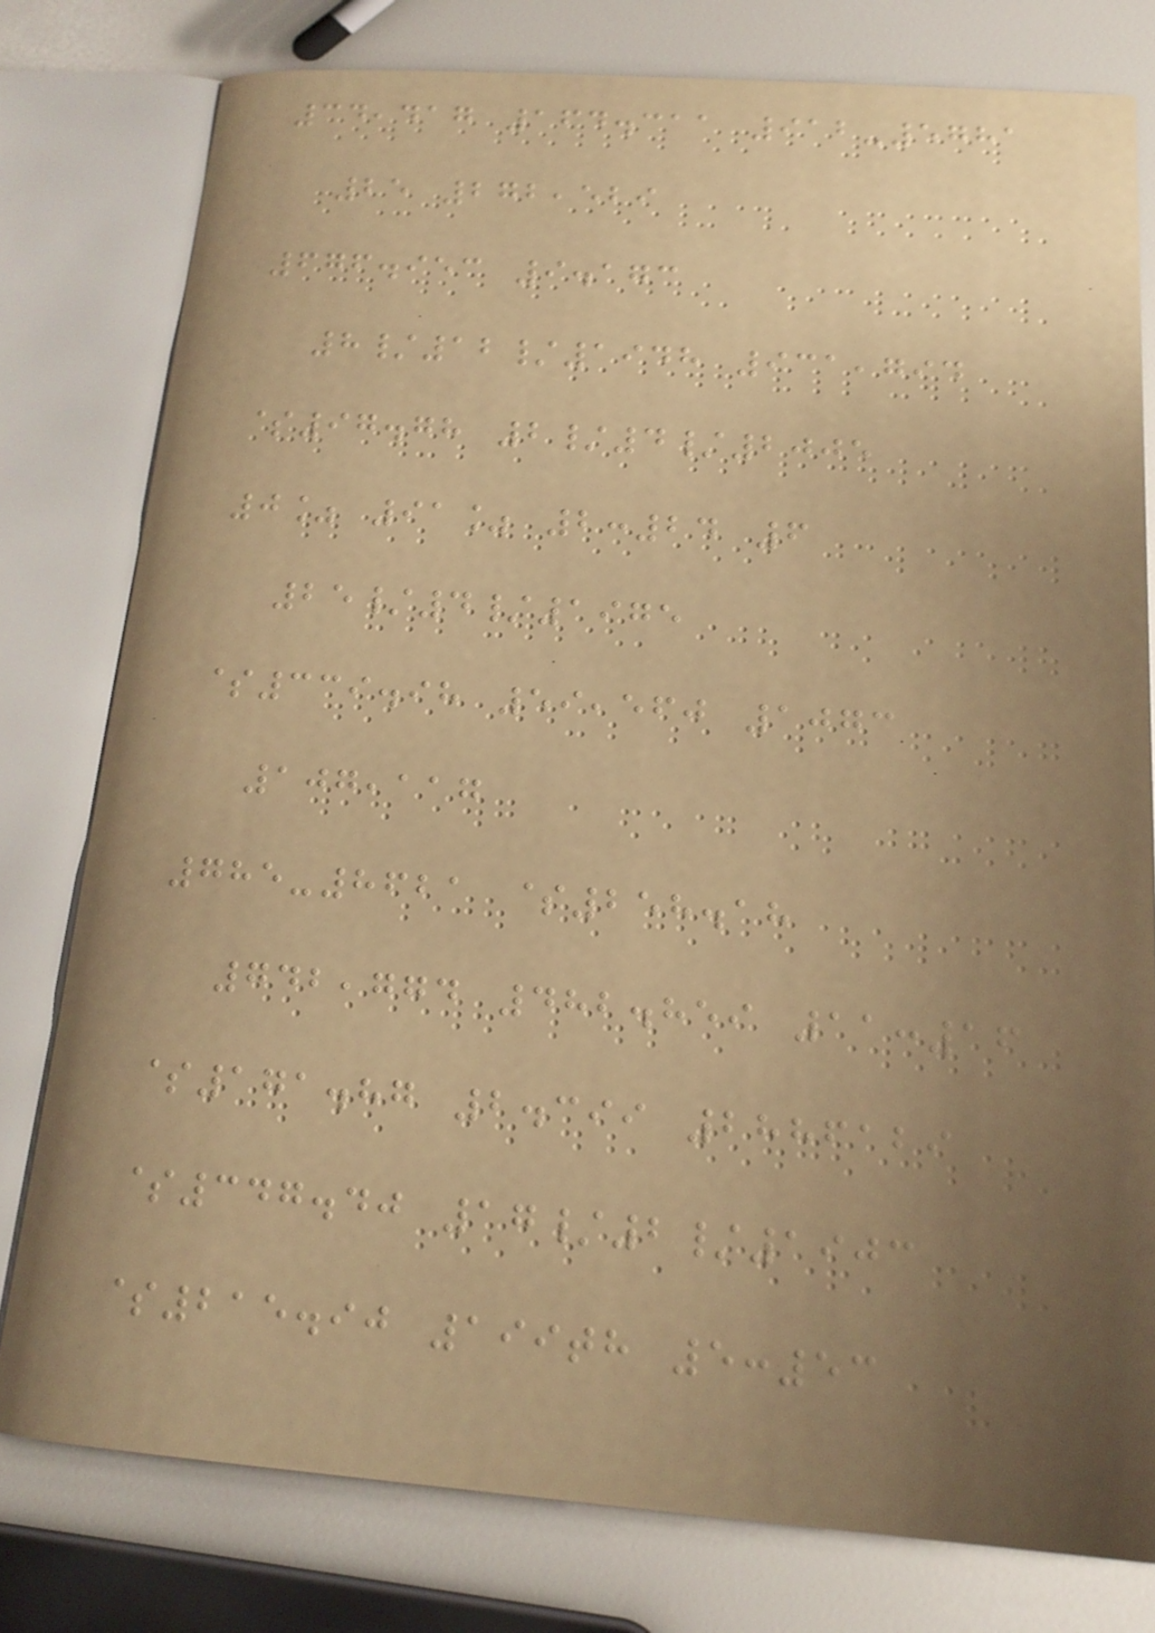34,417 164.311 912-5781
25 272,529
676.953 9.173
8/12/1948 931,794
$97.78 2/4/2005
0% 91% 2:24 6
25/4/1975
$339.98 59,560 1073
107,117
785-8621 $258.18
742,774 482.859 11:16
$171.87 2.399 2886129
$347.40 17/2/1903
$215.90 199th 5:53
